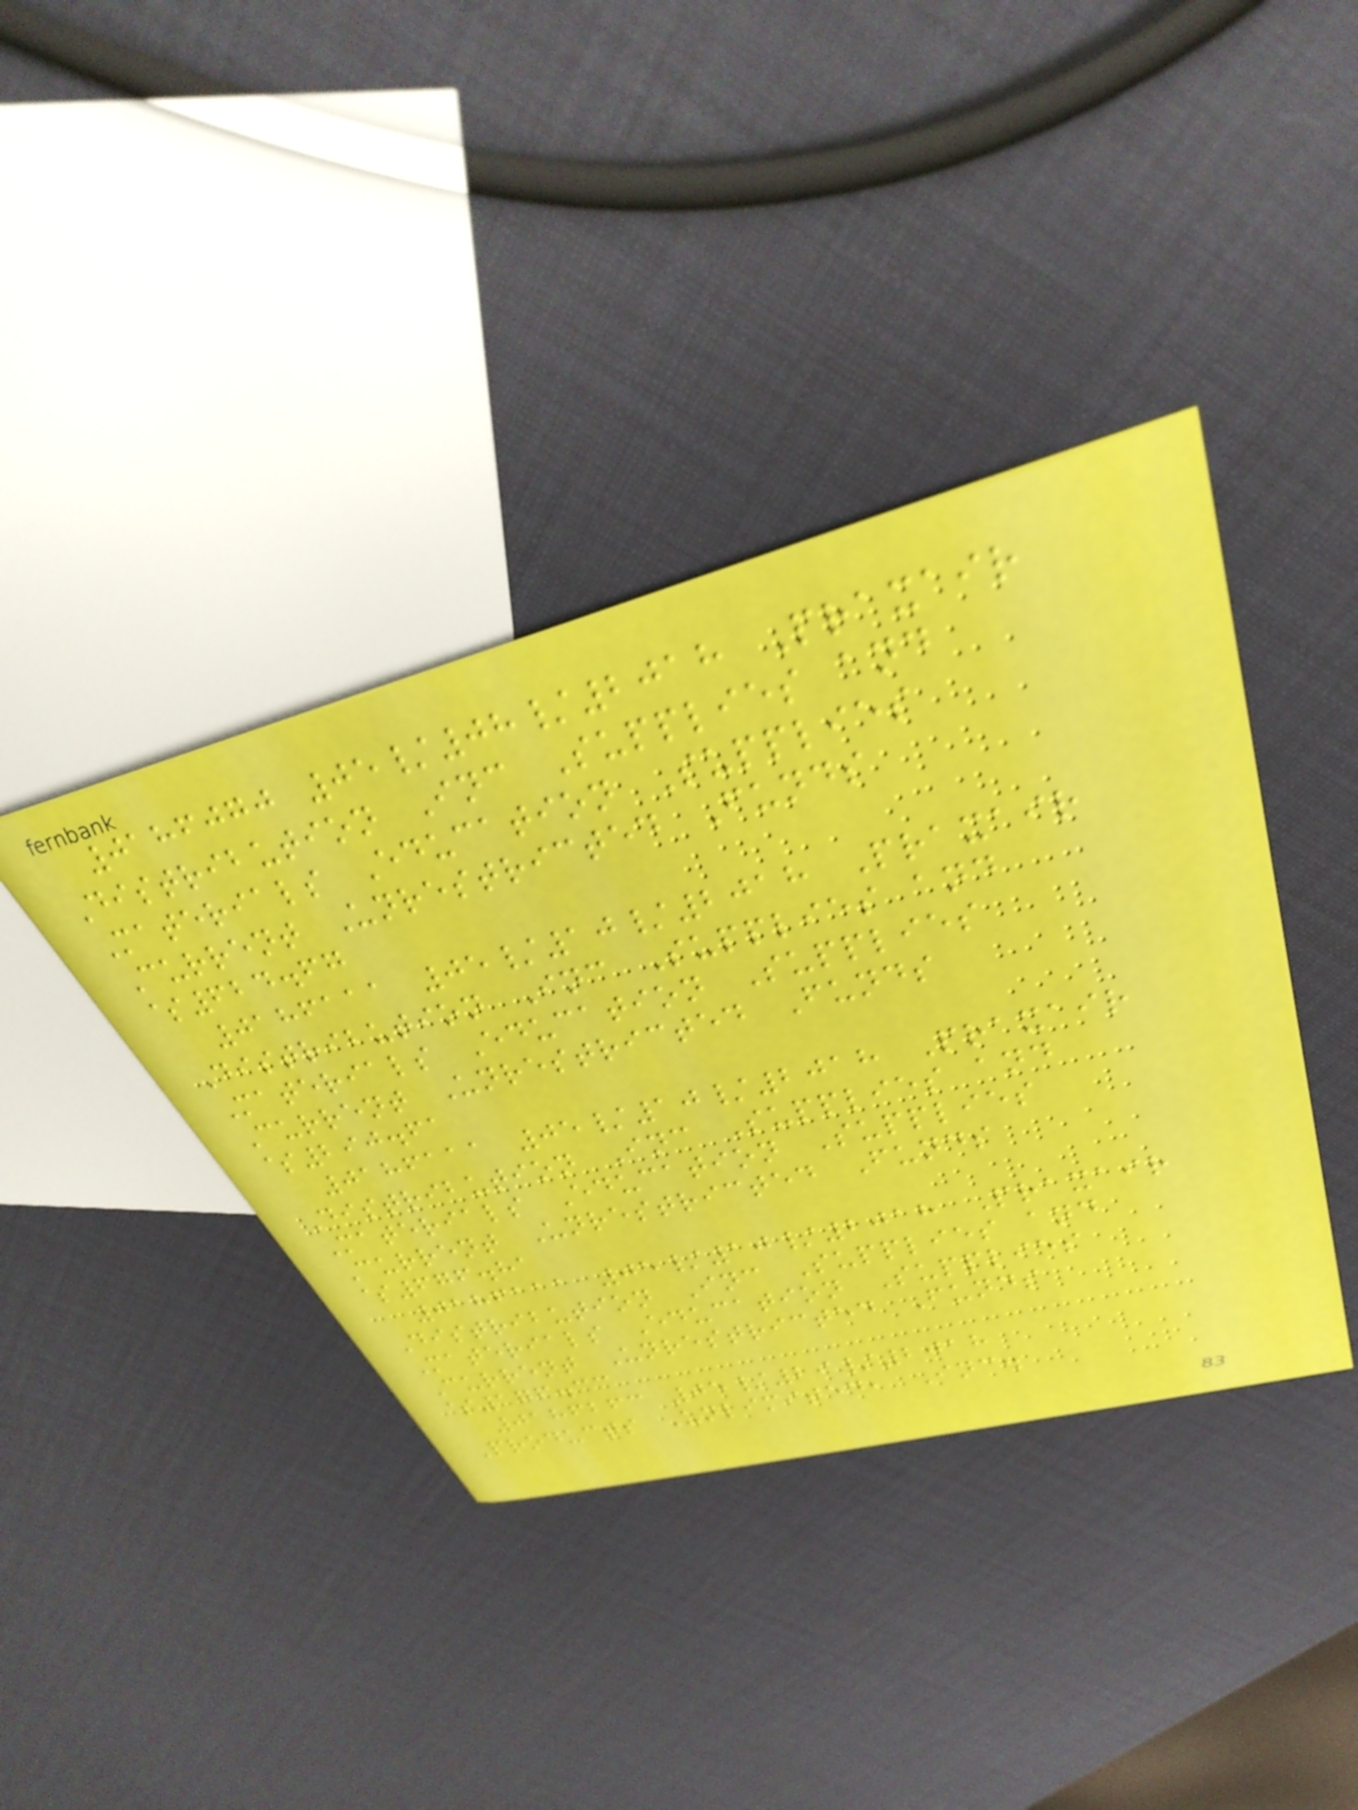0186070 05/08/2018 Praxair
Distribution Inc Supplies and
Materials Education Supplies
Current Unrestricted Funds
$624.67
0186111 05/10/2018 Praxair
Distribution Inc Supplies and
Materials Education Supplies
Current Unrestricted Funds
$290.61
0186111 05/10/2018 Praxair
Distribution Inc Supplies and
Materials Education Supplies
Current Unrestricted Funds
$676.81
0186111 05/10/2018 Praxair
Distribution Inc Supplies and
Materials Education Supplies
Current Unrestricted Funds
$176.33
0186263 05/29/2018
Products Unlimited, Inc.
